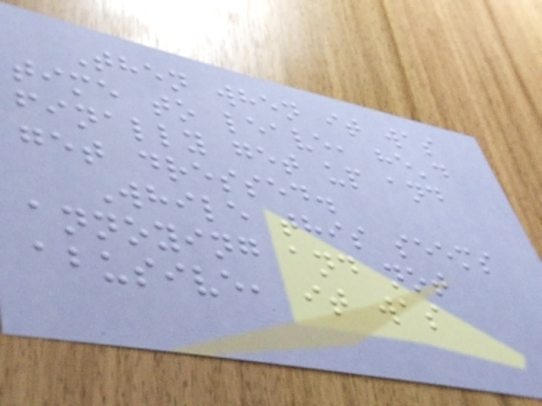Then when it was
time to leave, he'd
finally get up and
get dressed.
While this seems
annoying and not
abusive, it was
